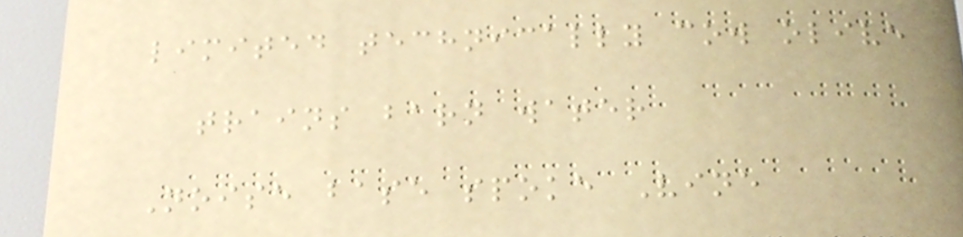limited technically cow olive
trains barn water
Noise base spoke Vine
